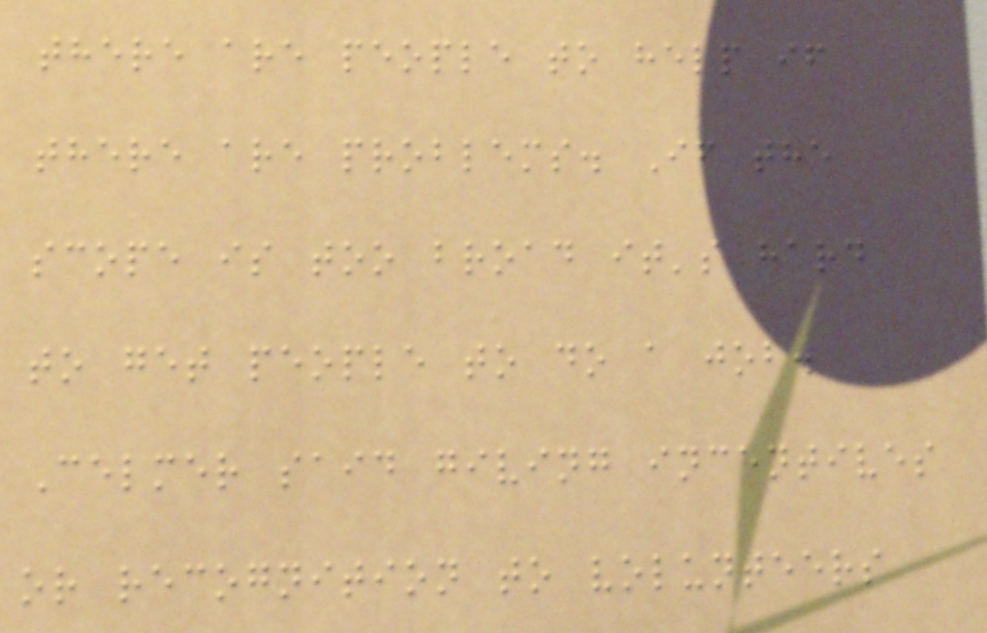there are people to help if
there are problems. If the
scope is too broad it's hard
to get people to do a job.
Celmer said giving incentives
or recognition to volunteers
